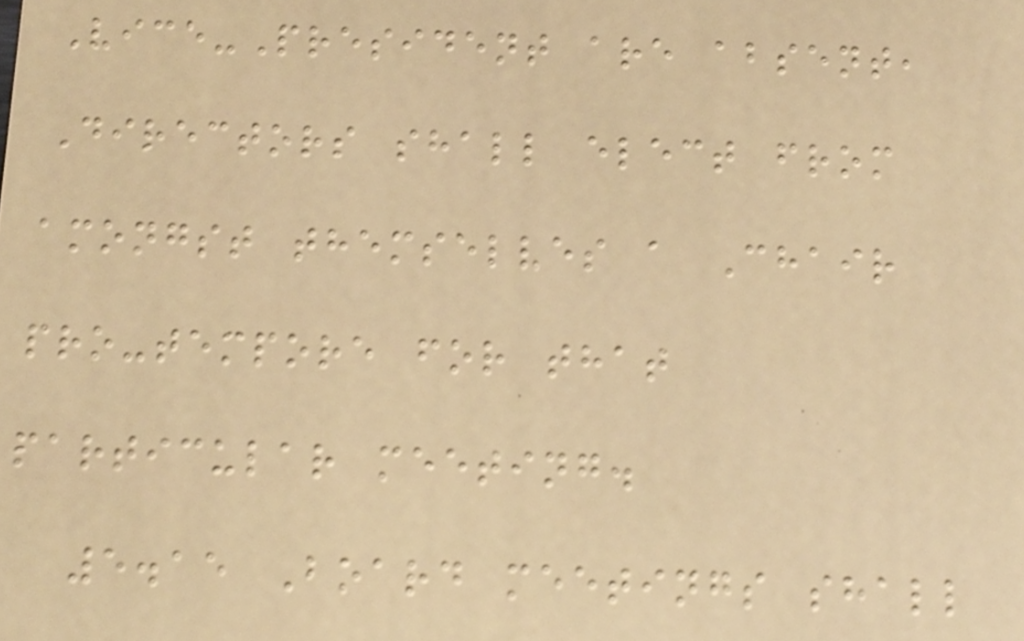Vice-President are absent,
Directors shall elect from
amongst themselves a Chair
pro-tempore for that
particular meeting.
5.15 Board meetings shall
